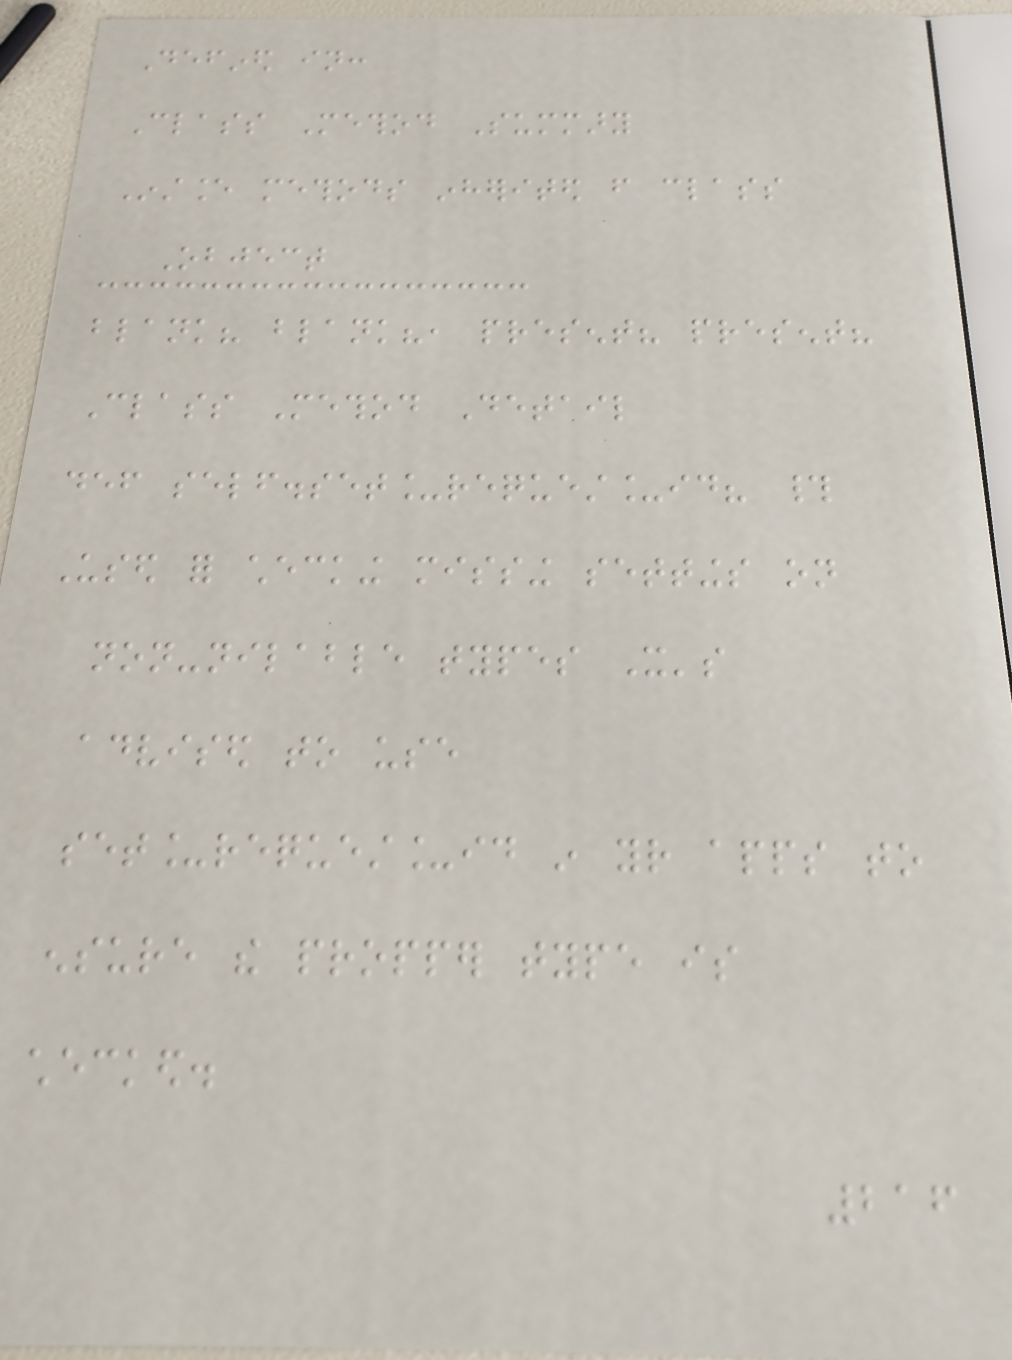Defined in:
Class Method Summary
Instance methods inherited from class
Object
blank? blank?, present? present?
Class Method Detail
def self.set_request_id? #
Used for checking missing settings on
non-nilable types It's
advised to use
set_request_id in your apps to
ensure the propper type is
checked.
216
